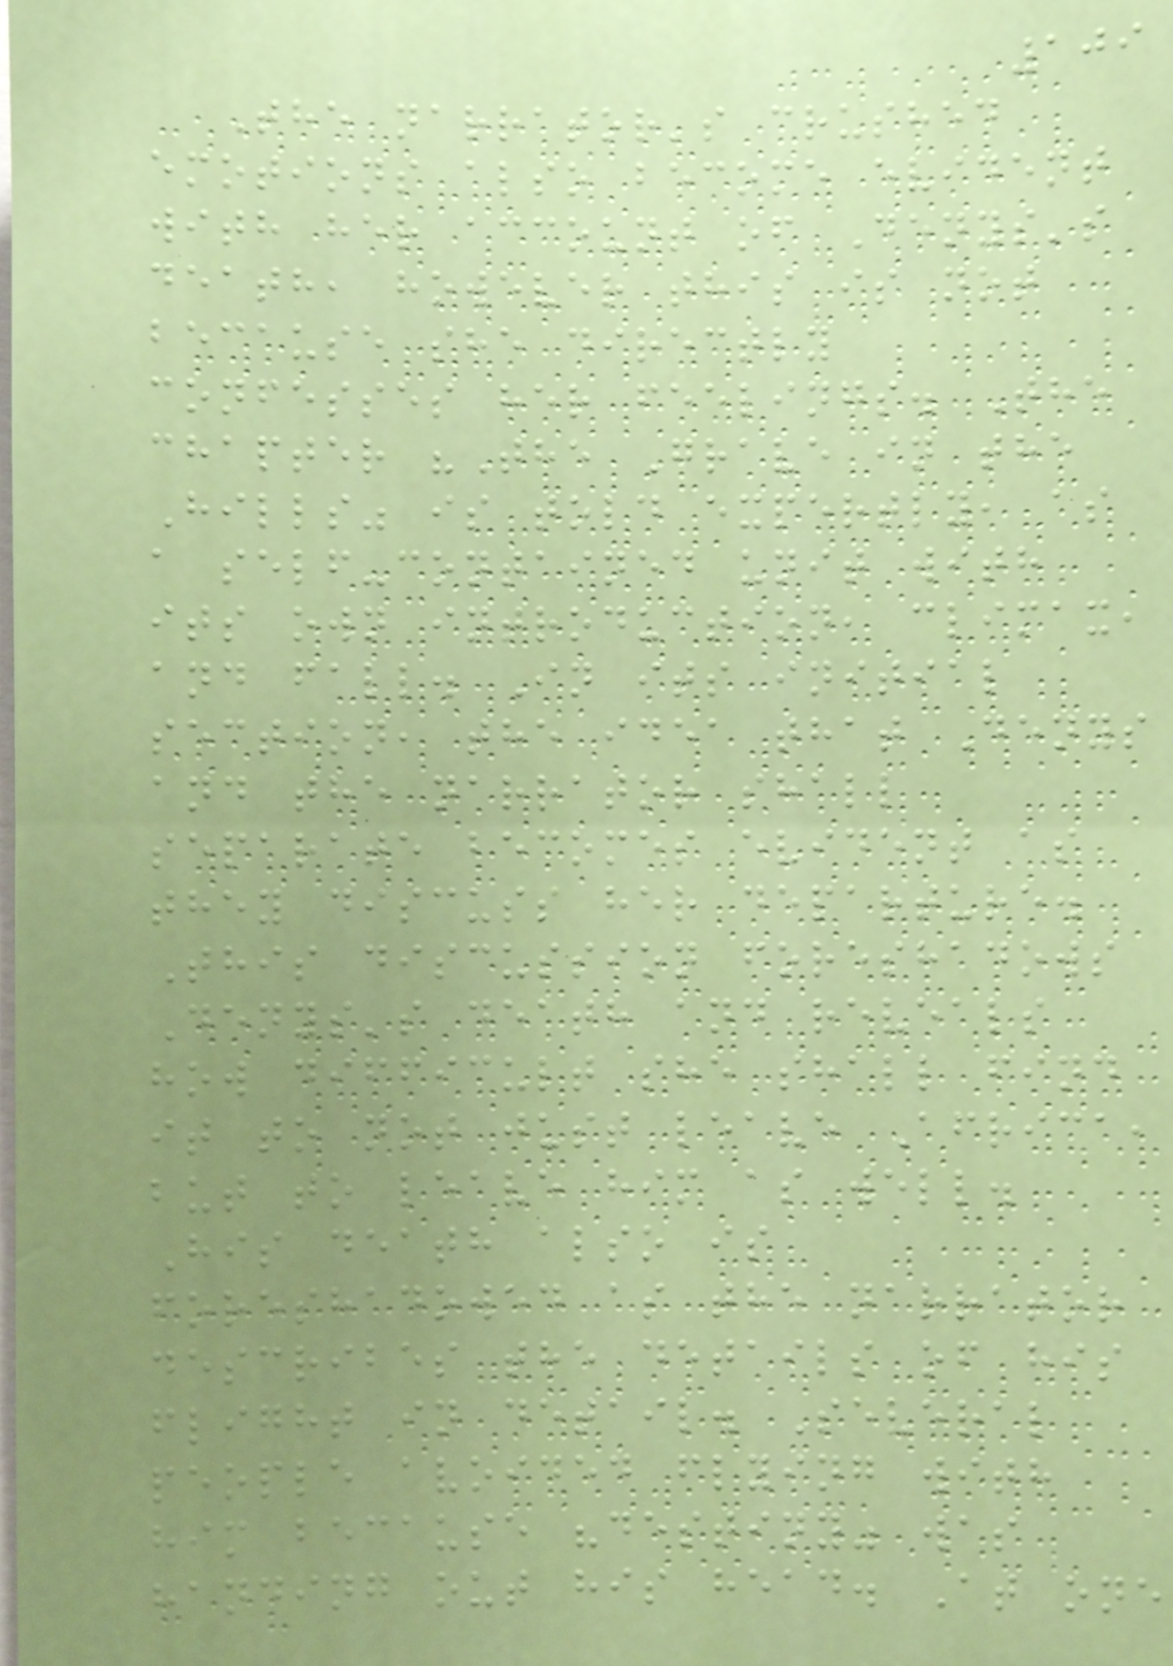109
The narrator's crushed
emotions also become evident
with her account of Denys's
death, however this is not
because she directly
confesses her feelings. The
chapter "The Grave in the
Hills" is told expertly, as
a self-contained unit with
its own introduction, climax,
and fall. In its initial
section, the idea that Denys
and the narrator shall
separate becomes evident as
they discuss her departure.
This discussion foreshadows
Denys's death and reveals
how difficult she shall find
it to not just leave Africa,
but to leave him as well.
His death also is
foreshadowed as the narrator
describes the details of his
flight in detail. Several
people avoided flying with
him because "destiny" was
handing out his head. At one
